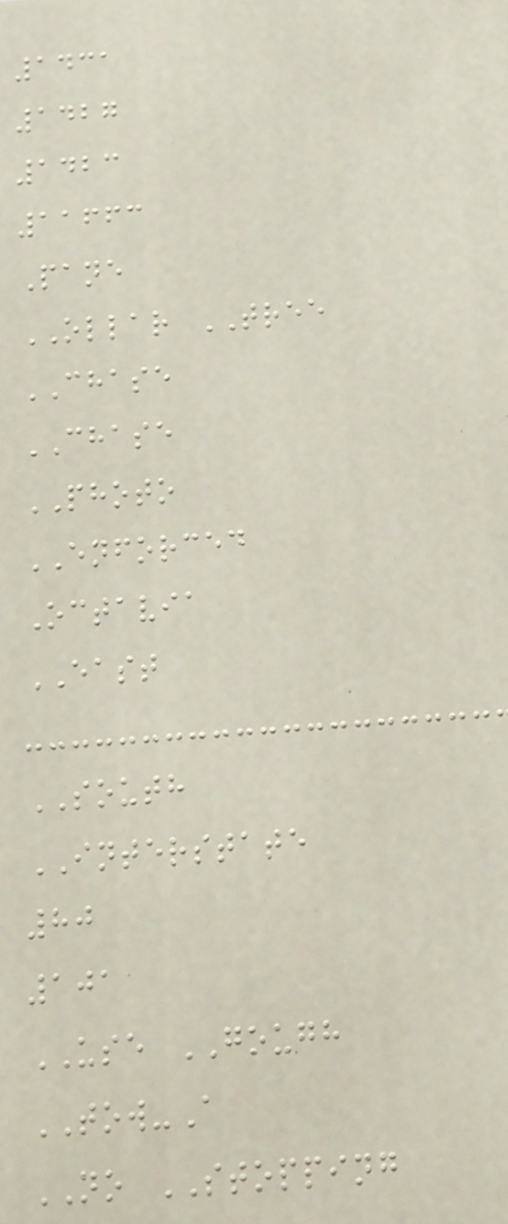1431
1427
1423
11663
Pane
OLLAR TREE
CHASE
CHASE
PHOTO
ENFORCED
Octavia
EAST
SOUTH
INTERSTATE
80
101
USE GOUGH
TOW-A
NO STOPPING
